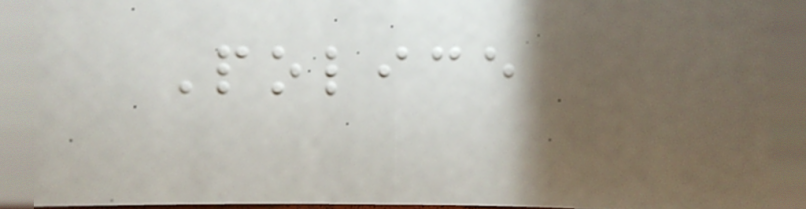Police
